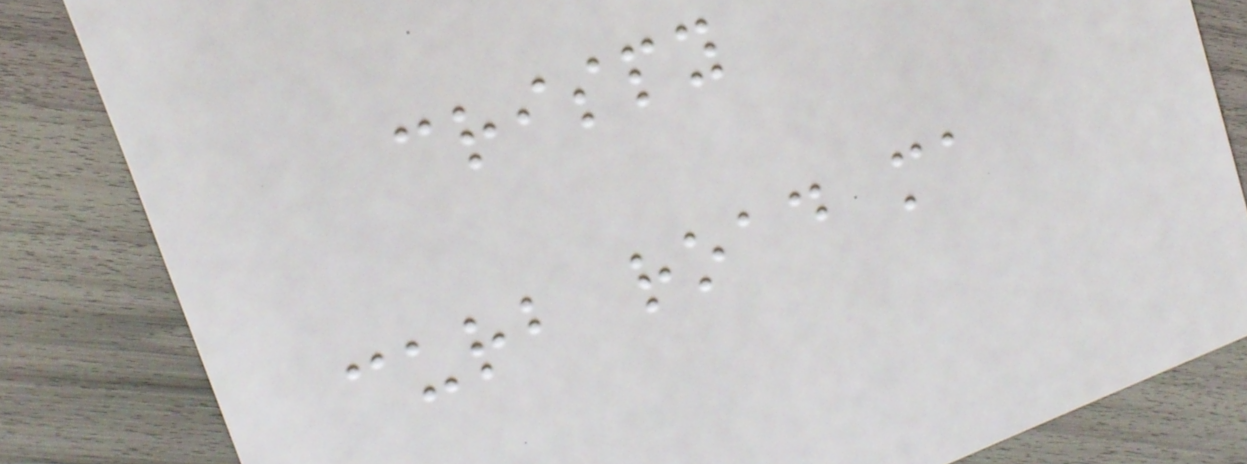crispy
curb road ma
